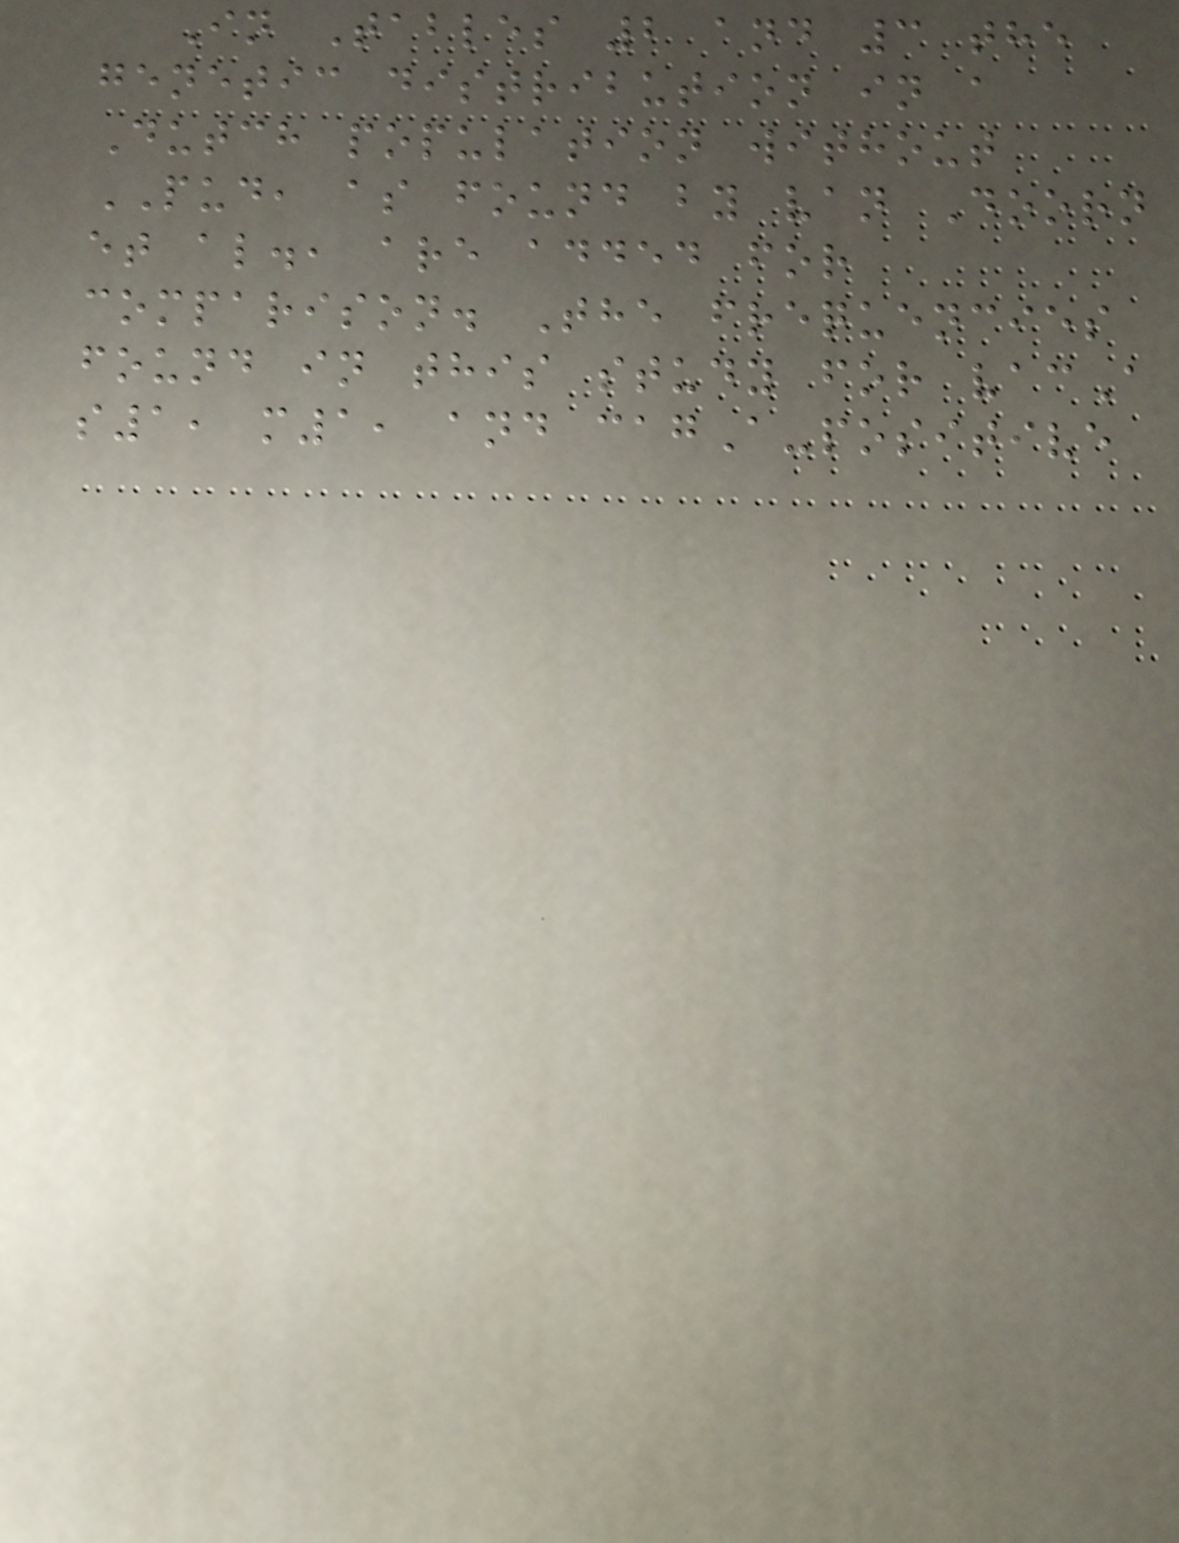In Tables 2 and 3 the
genetic distribution in a
Dutch population without
PUD, as found by van Doorn
et al., are added for
comparison. The frequencies
found in this study for vacA
s1, m1, and cagA-positive
